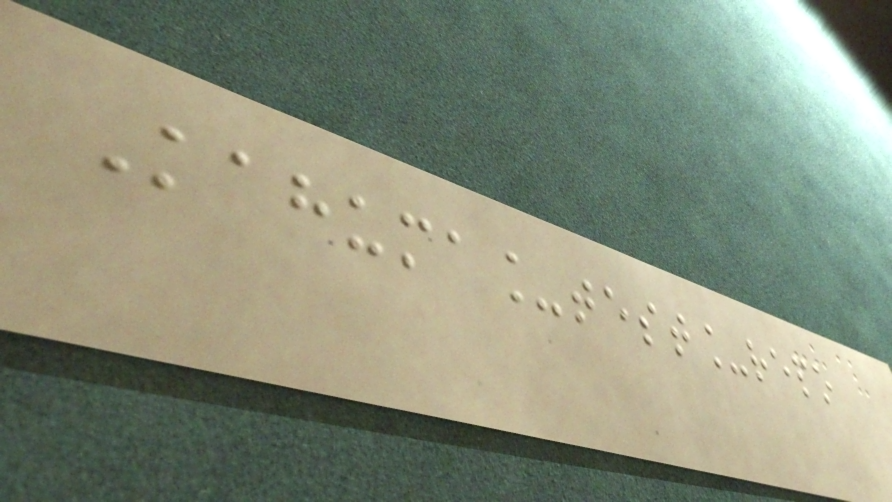Kahuma_test_repo
